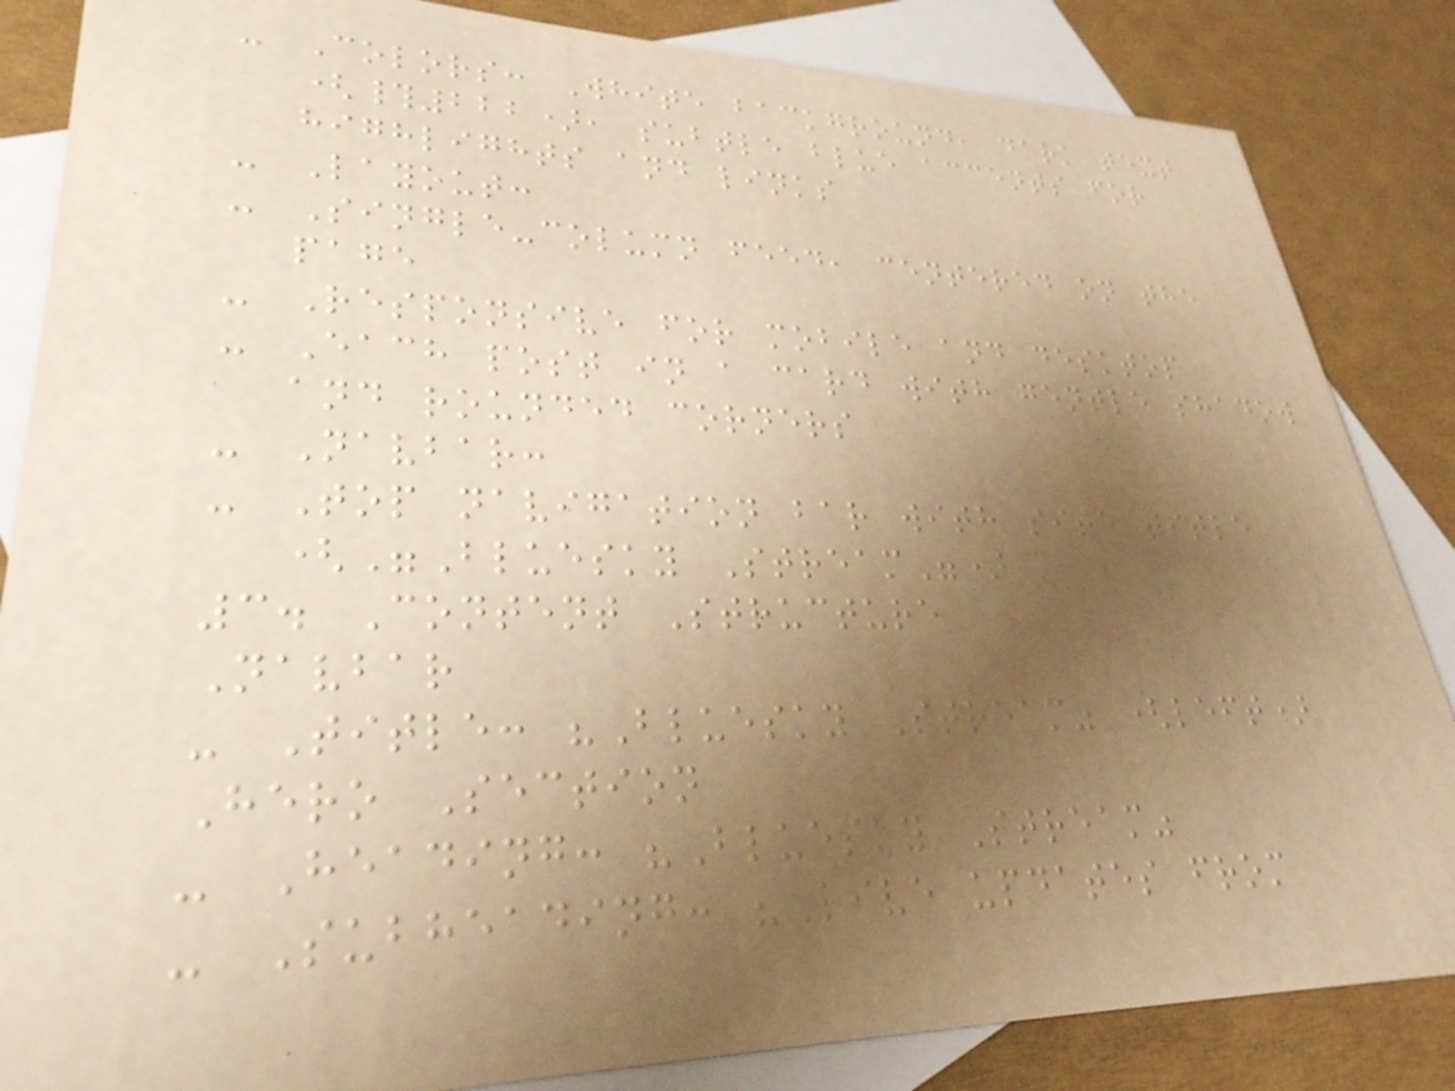- Colors: White background, dark text
(#222), subtle blue accents for
highlights and links
- Layout:
- Single-column feed, centered on the
page
- Responsive for mobile and desktop
- Each post in a card with gentle shadow
and rounded corners
- Navbar:
- Top navigation bar with site title
("Bluesky Stream")
3. Content Structure
Navbar
- Title: "Bluesky Stream" (left)
Hero Section
- Heading: "Bluesky Stream"
- Subheading: "Live updates from
